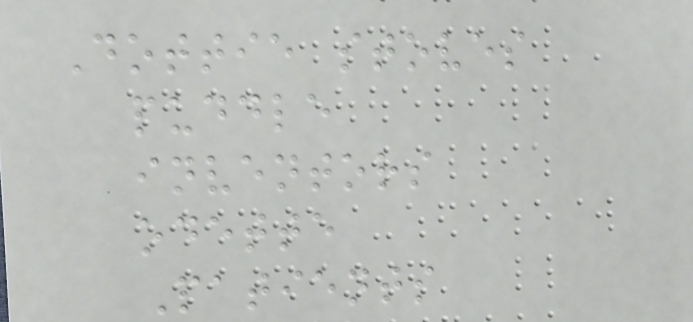Dottie stoves
puddle
inventors
odette
Patients
